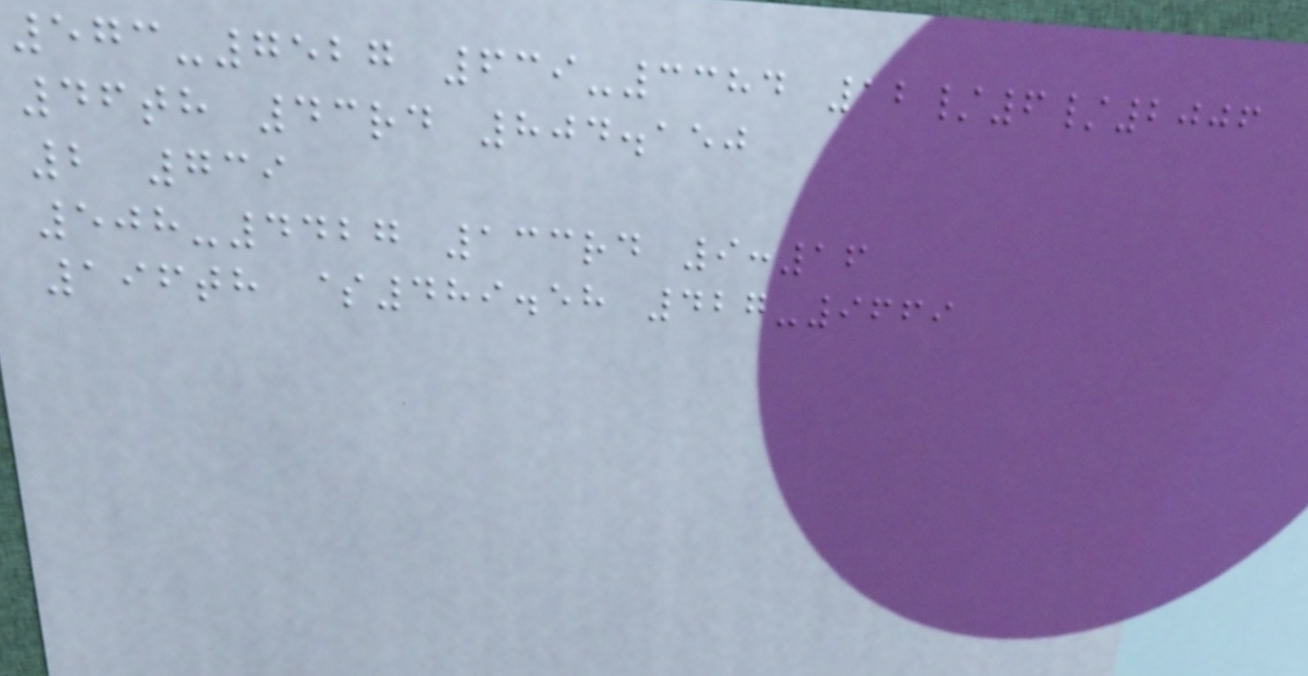573-7527 639-3384 12/6/2006
46th 43rd 804.150
2 739
508-4427 133rd 9:16
196th $489.58 427-9669
